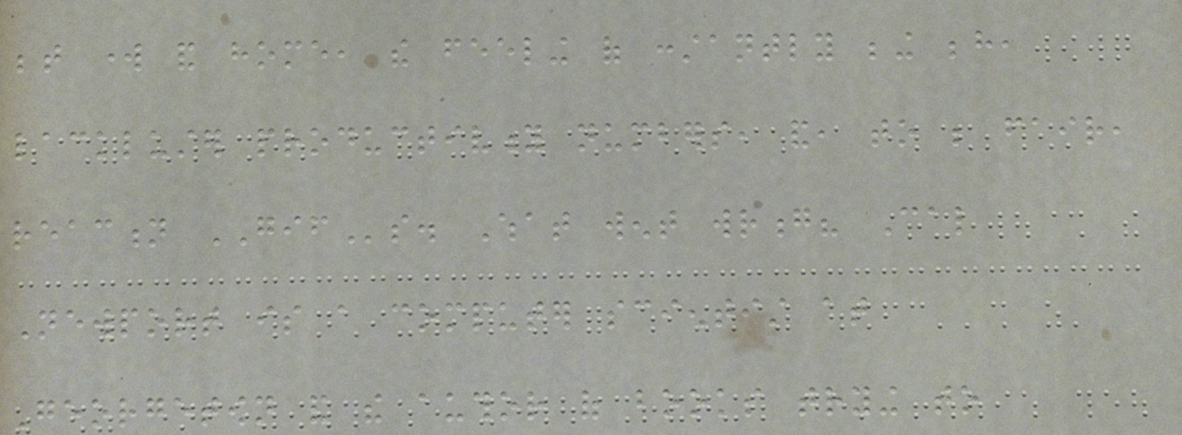between work and home, the feeling of constantly being behind,
lackluster productivity numbers, and, to be fair,
reaction GIFs. What went wrong? Cal
Newport is a computer scientist at
Georgetown and the author of books trying to
